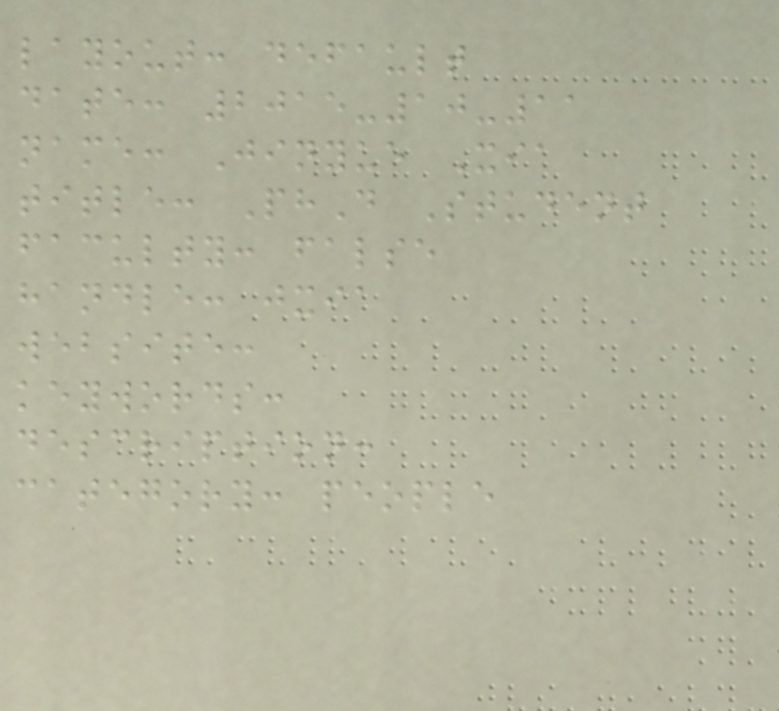layout: default
date: 2015-10-11
name: Jinyue Xia
title: PhD Student
faculty: false
handle: jxia
website:
keywords:
description:
category: people
